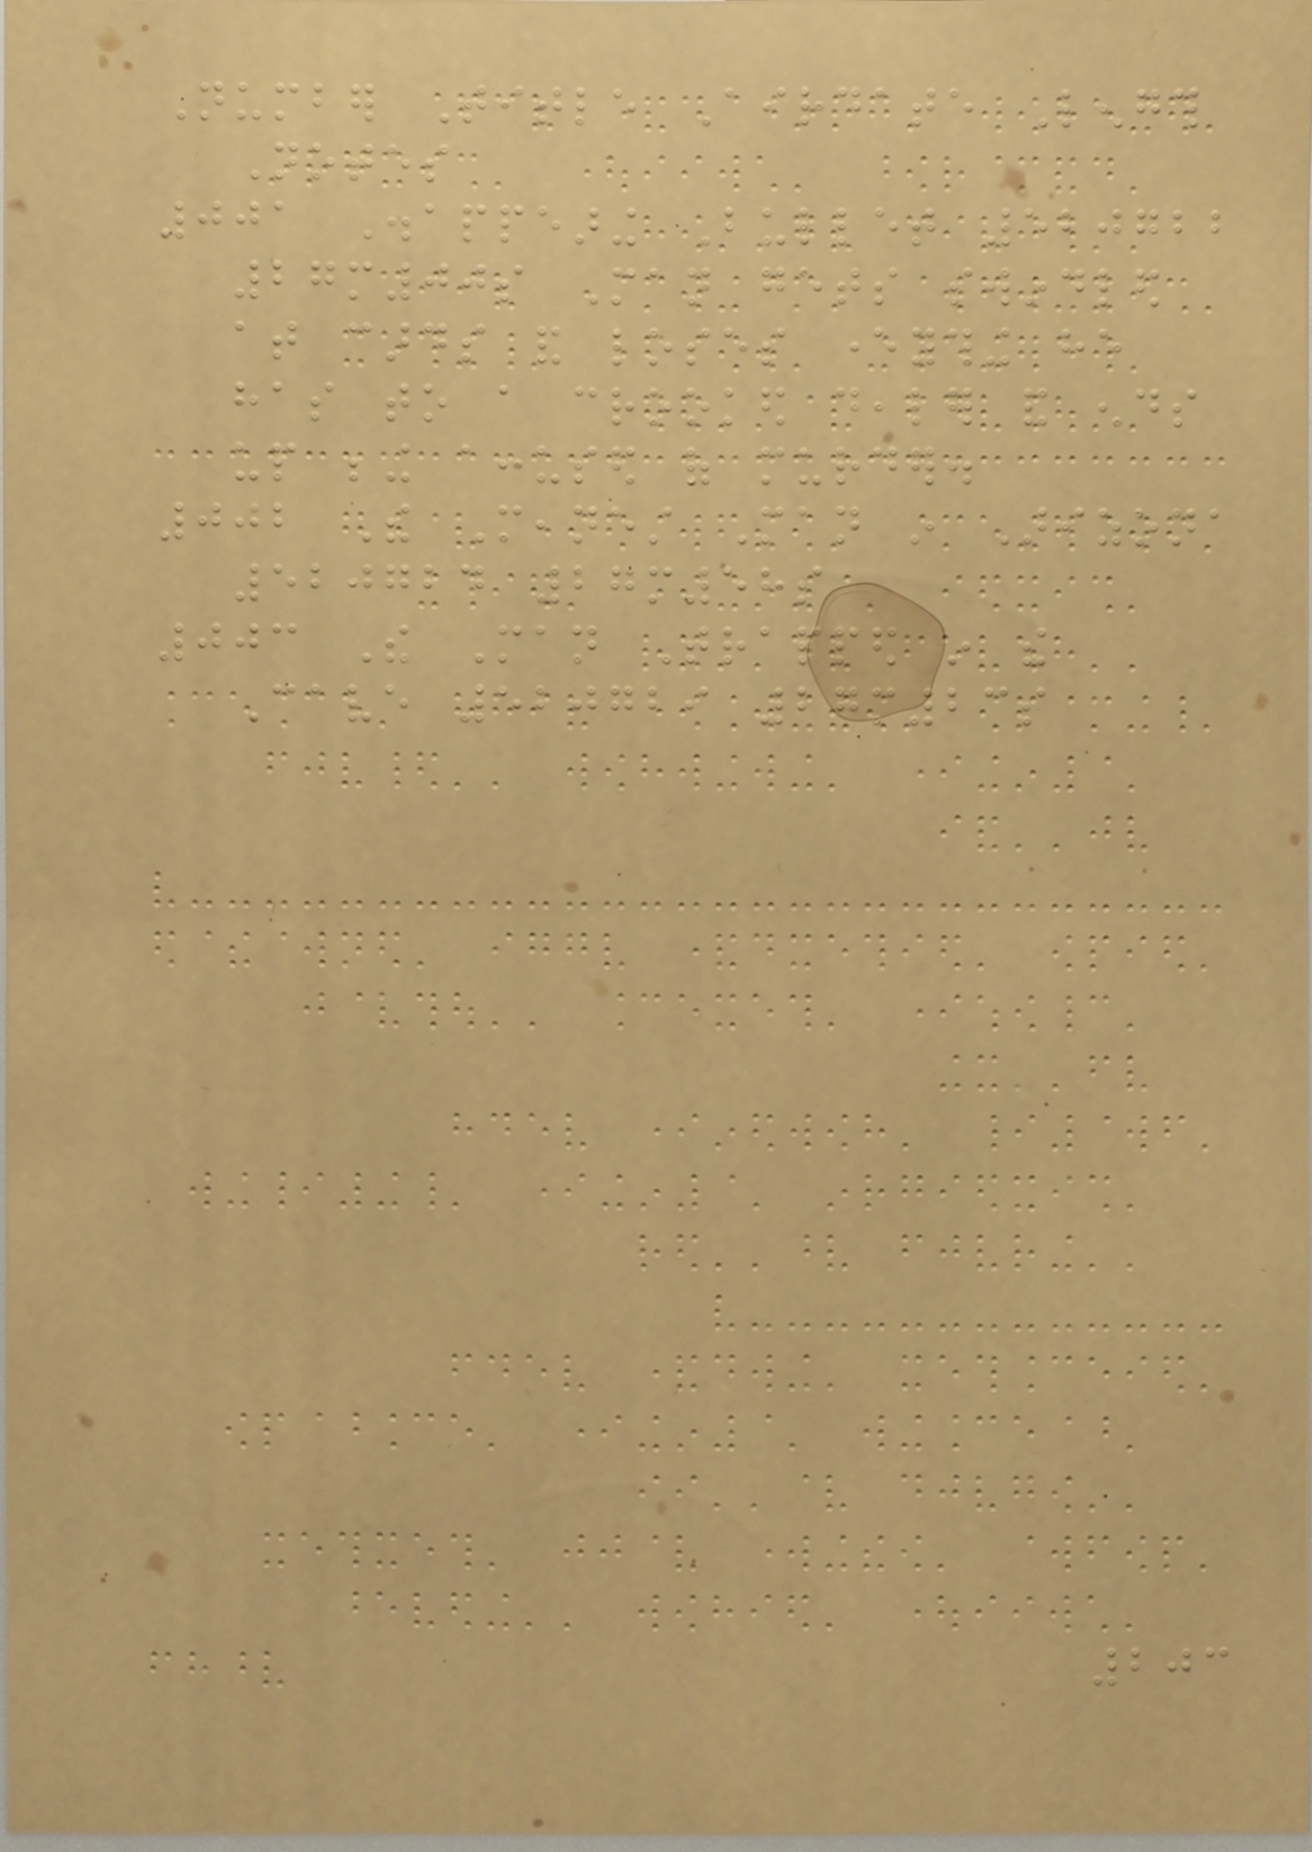Number Title Airdate Length
Notes
001 Disappearing Bullet 520722
27m00s Man gets swindled
at cards and loses everything he
has to a crooked dealer and ends
up being accused of murder.
002 The Meanest Man in Arizona
520724 27m58s
003 The Man Trapped in the
Cave 520729 27m23s
203
